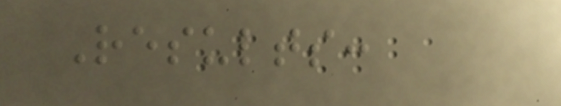Results:
